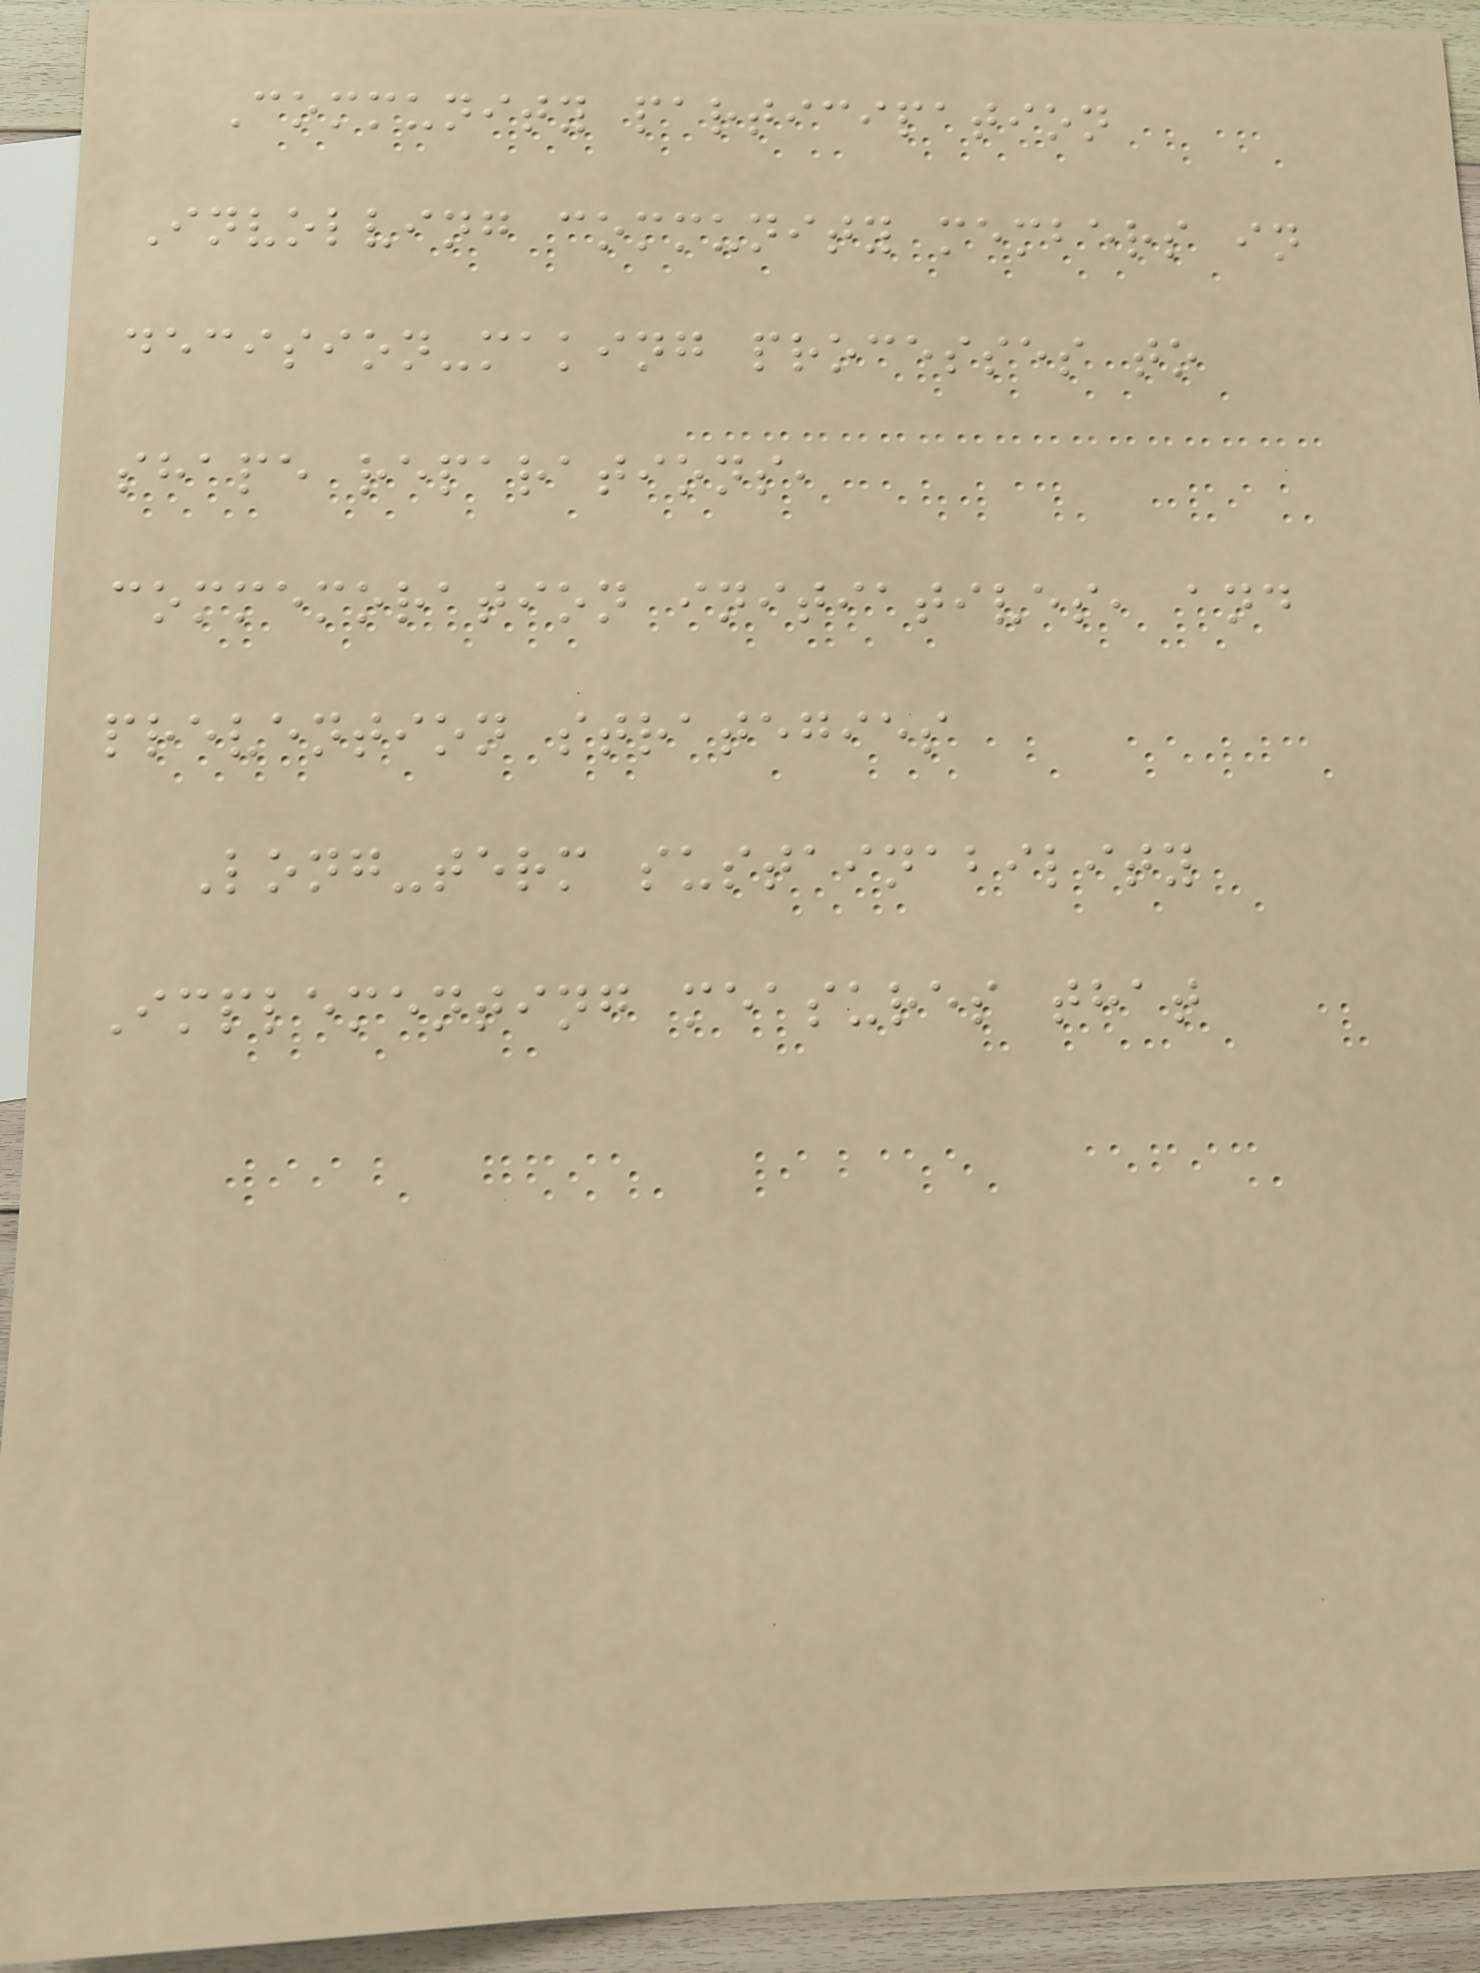Community participation
Involving community members in
decision-making processes to
shape reparations,
commemoration initiatives, and
prevention strategies
Long-term sustainability
Implementing measures that
